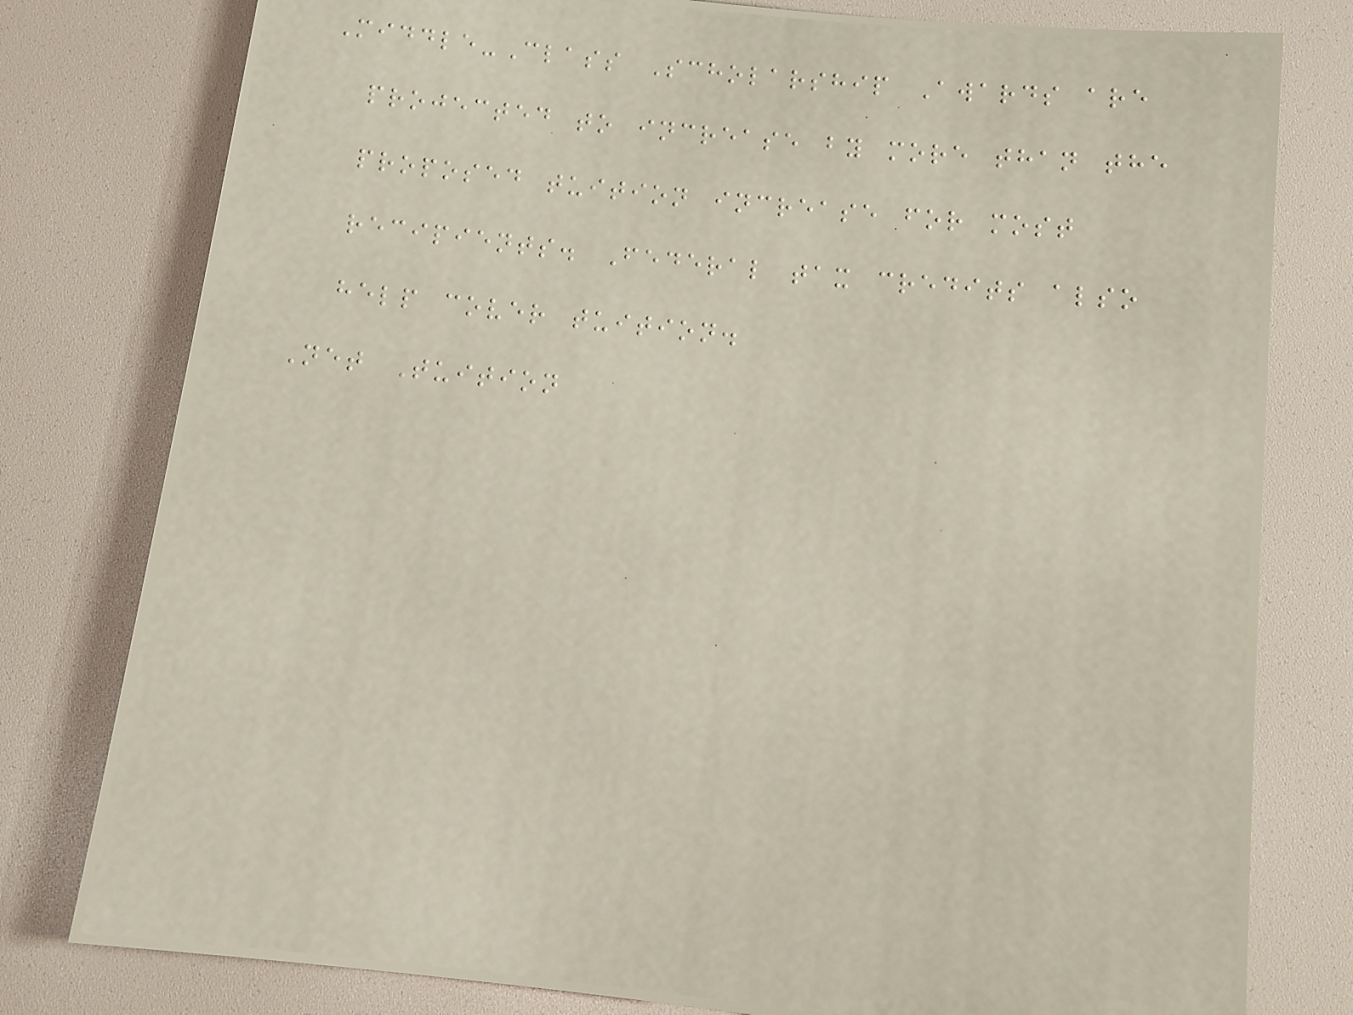Middle-Class Scholarship Awards are
projected to increase by more than the
proposed tuition increase for most
recipients. Federal tax credits also
help cover tuition.
Net Tuition
